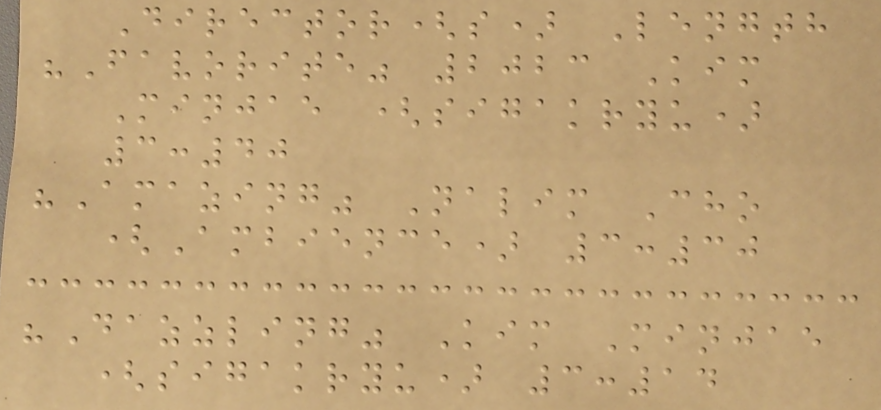Director(s) Length
"Favorite" 2023 Kim
Minjae (sigakryu)
3:40
"Amazing" Nalim Cho
(Ambience) 3:30
"Dazzling" Kim Minjae
(sigakryu) 3:14
